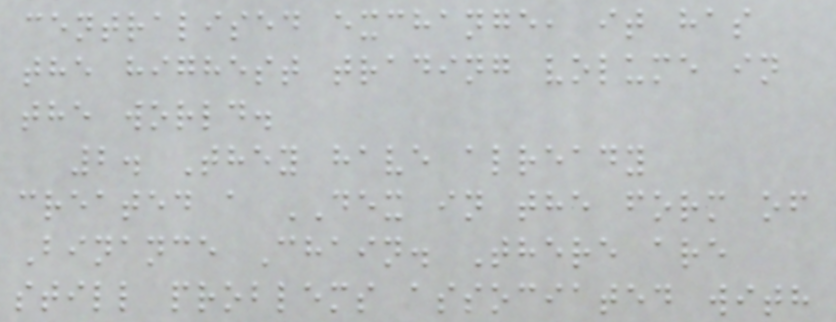centralised exchange, it has
the highest trading volume in
the world.
2. They have already
created a DEX in the form of
Binance Chain. There are
still problems associated with
